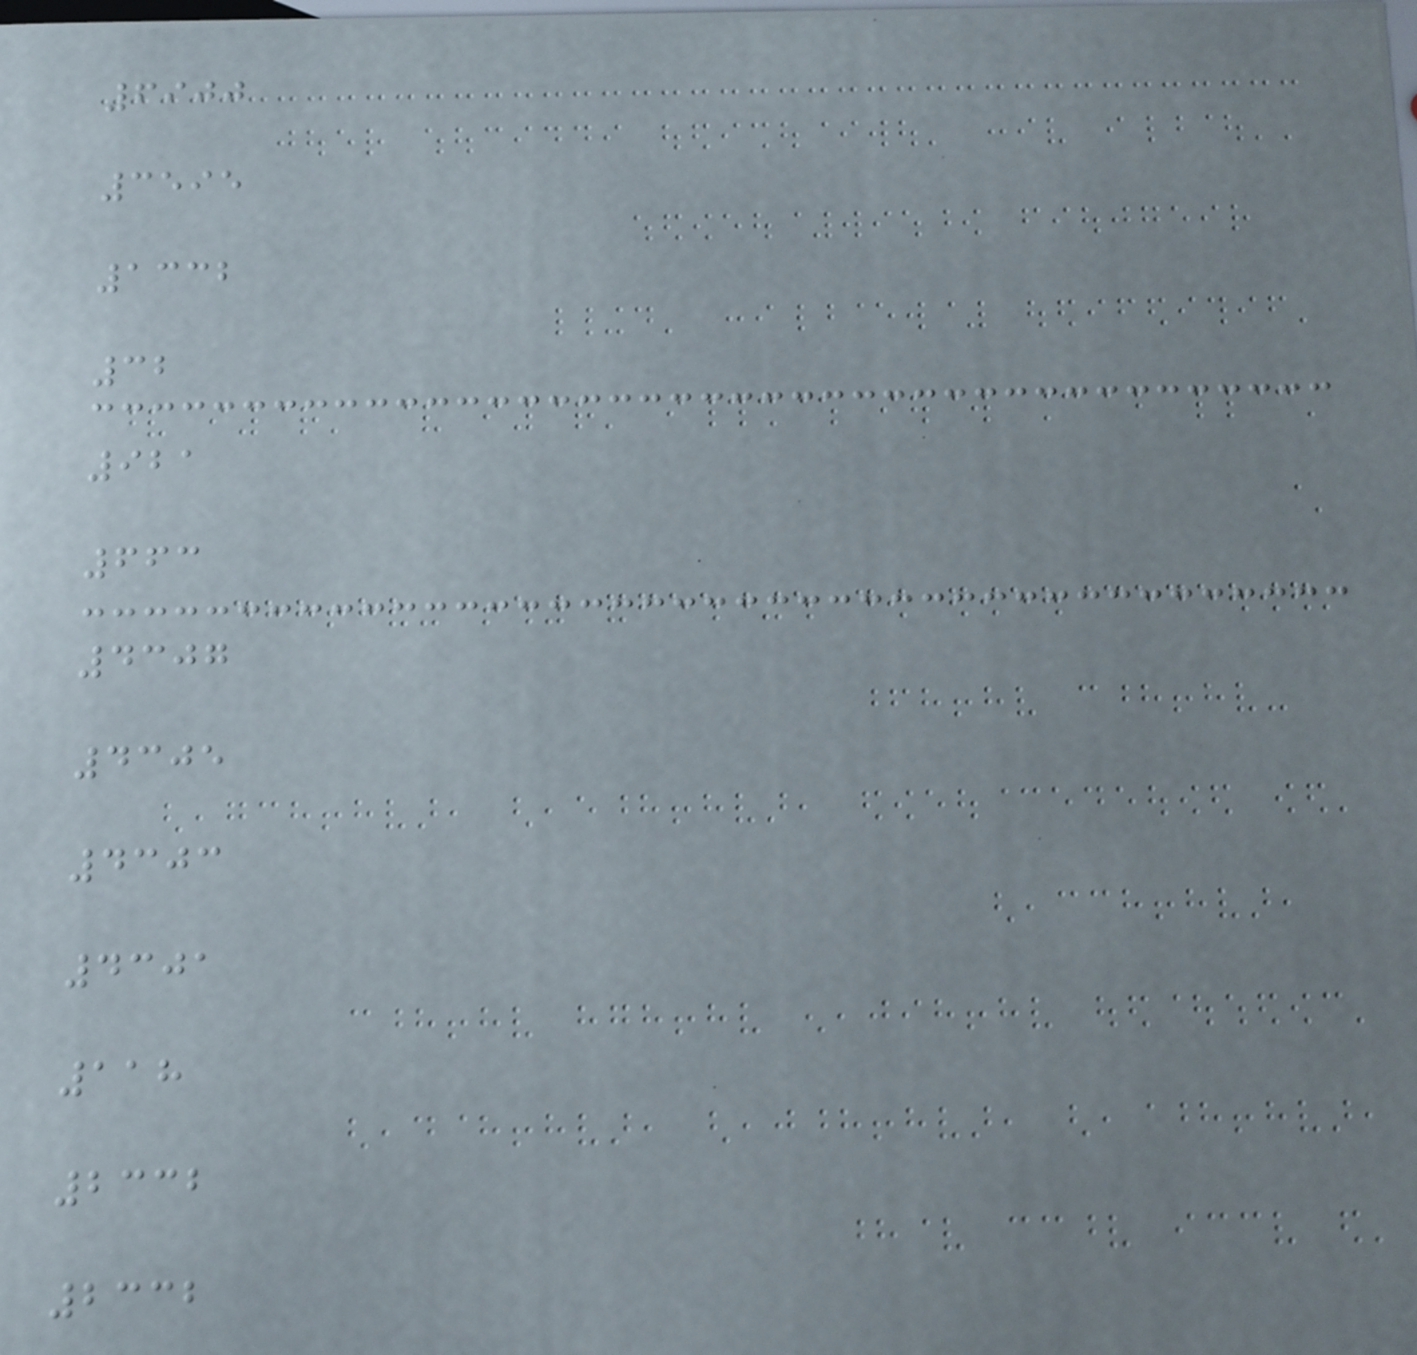6900
3595
1332
32
921
663
4307
4305
4303
4301
118
2332
2332
